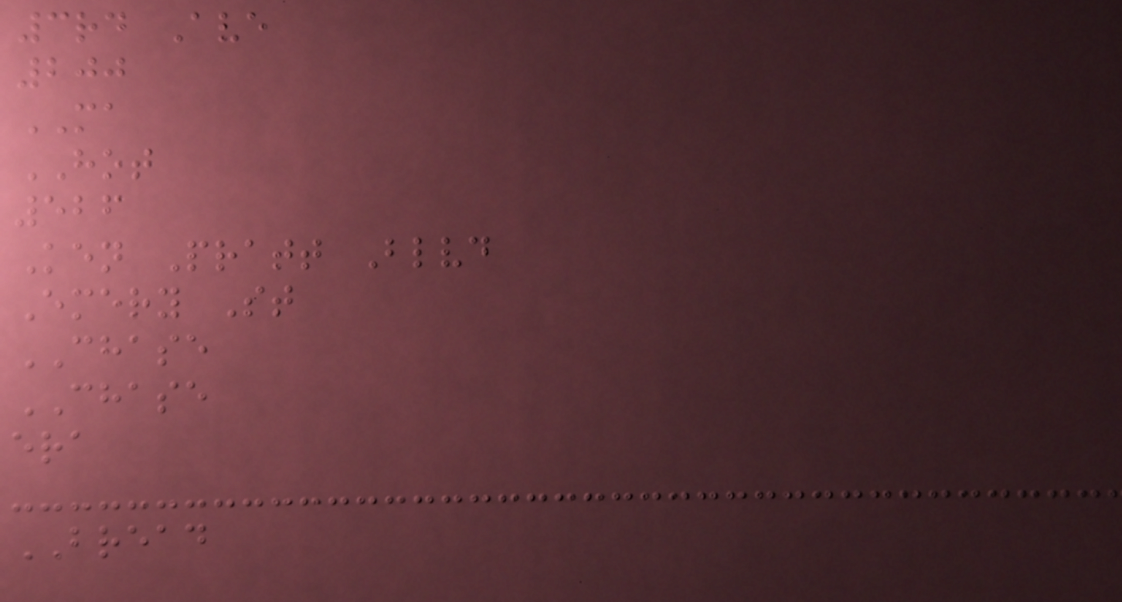3rd Ave
200
MA
HOT
526
Ken Pratt Blvd
Emery St
CHASE
CHASE
era
BREAD
